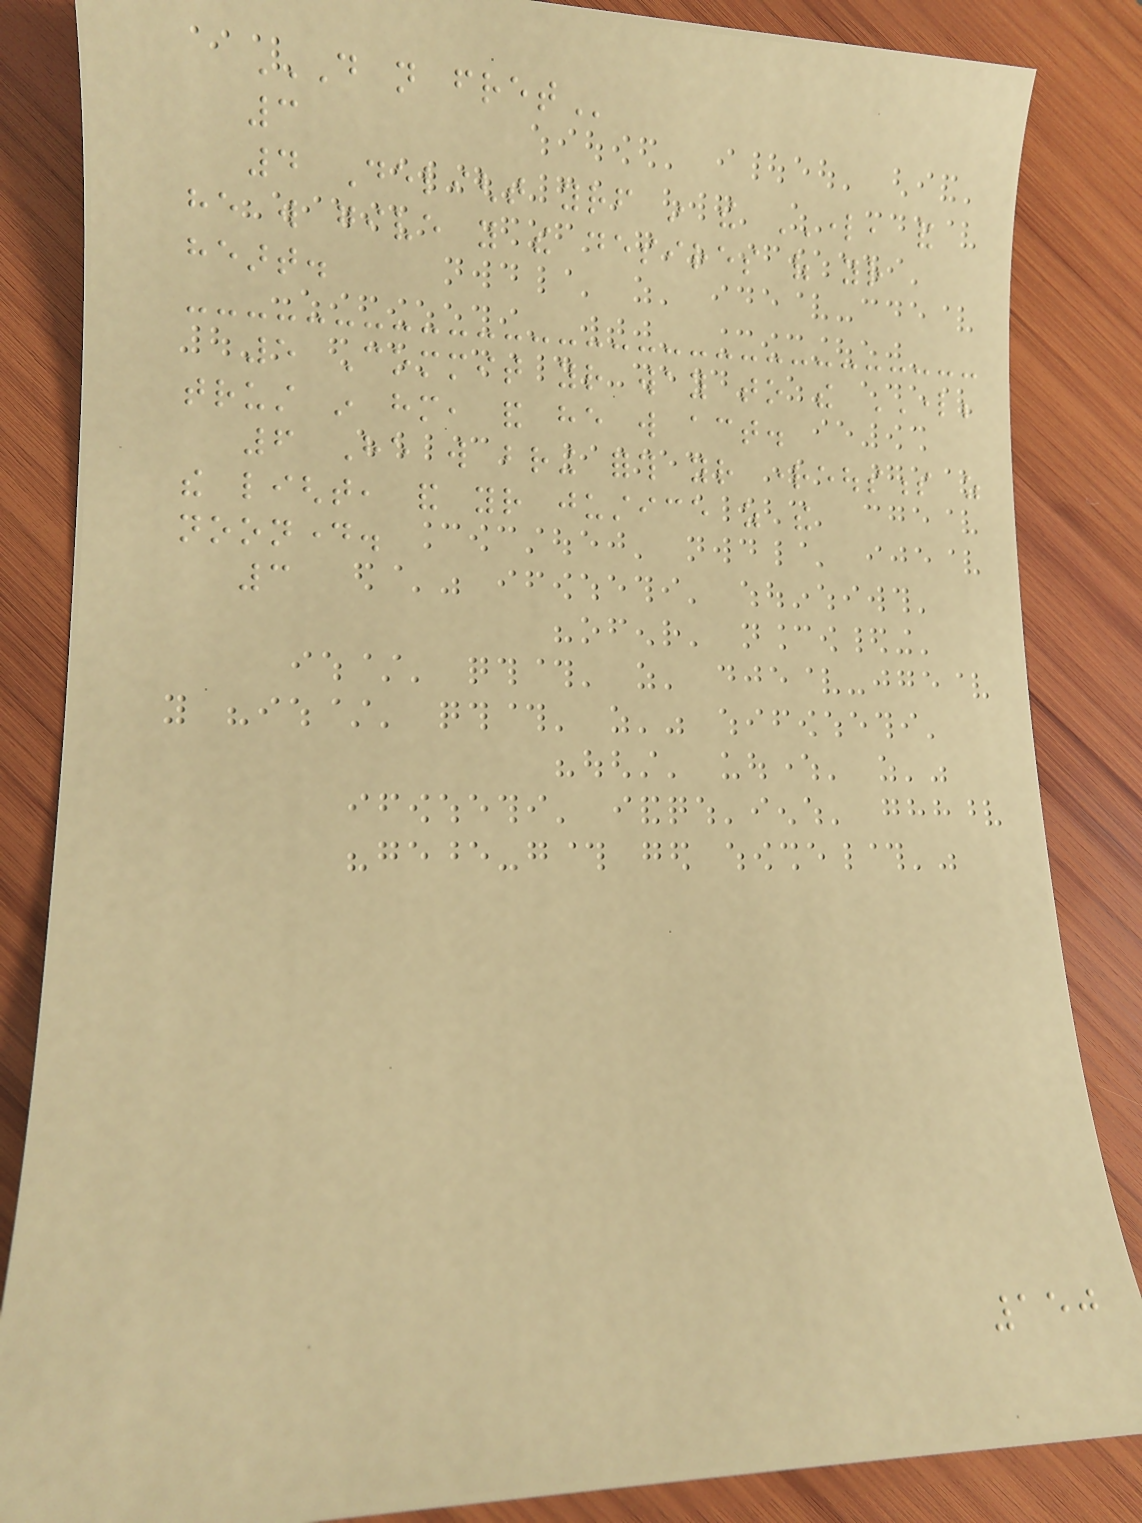DO NOT FRET
3
4 Delight yourself in the LORD, and
he will give you the desires of your
heart.
5 Commit your way to the LORD;
trust in him, and he will act.
6 He will bring forth your righteousness as
the light, and your justice as the
noonday.
3
150
